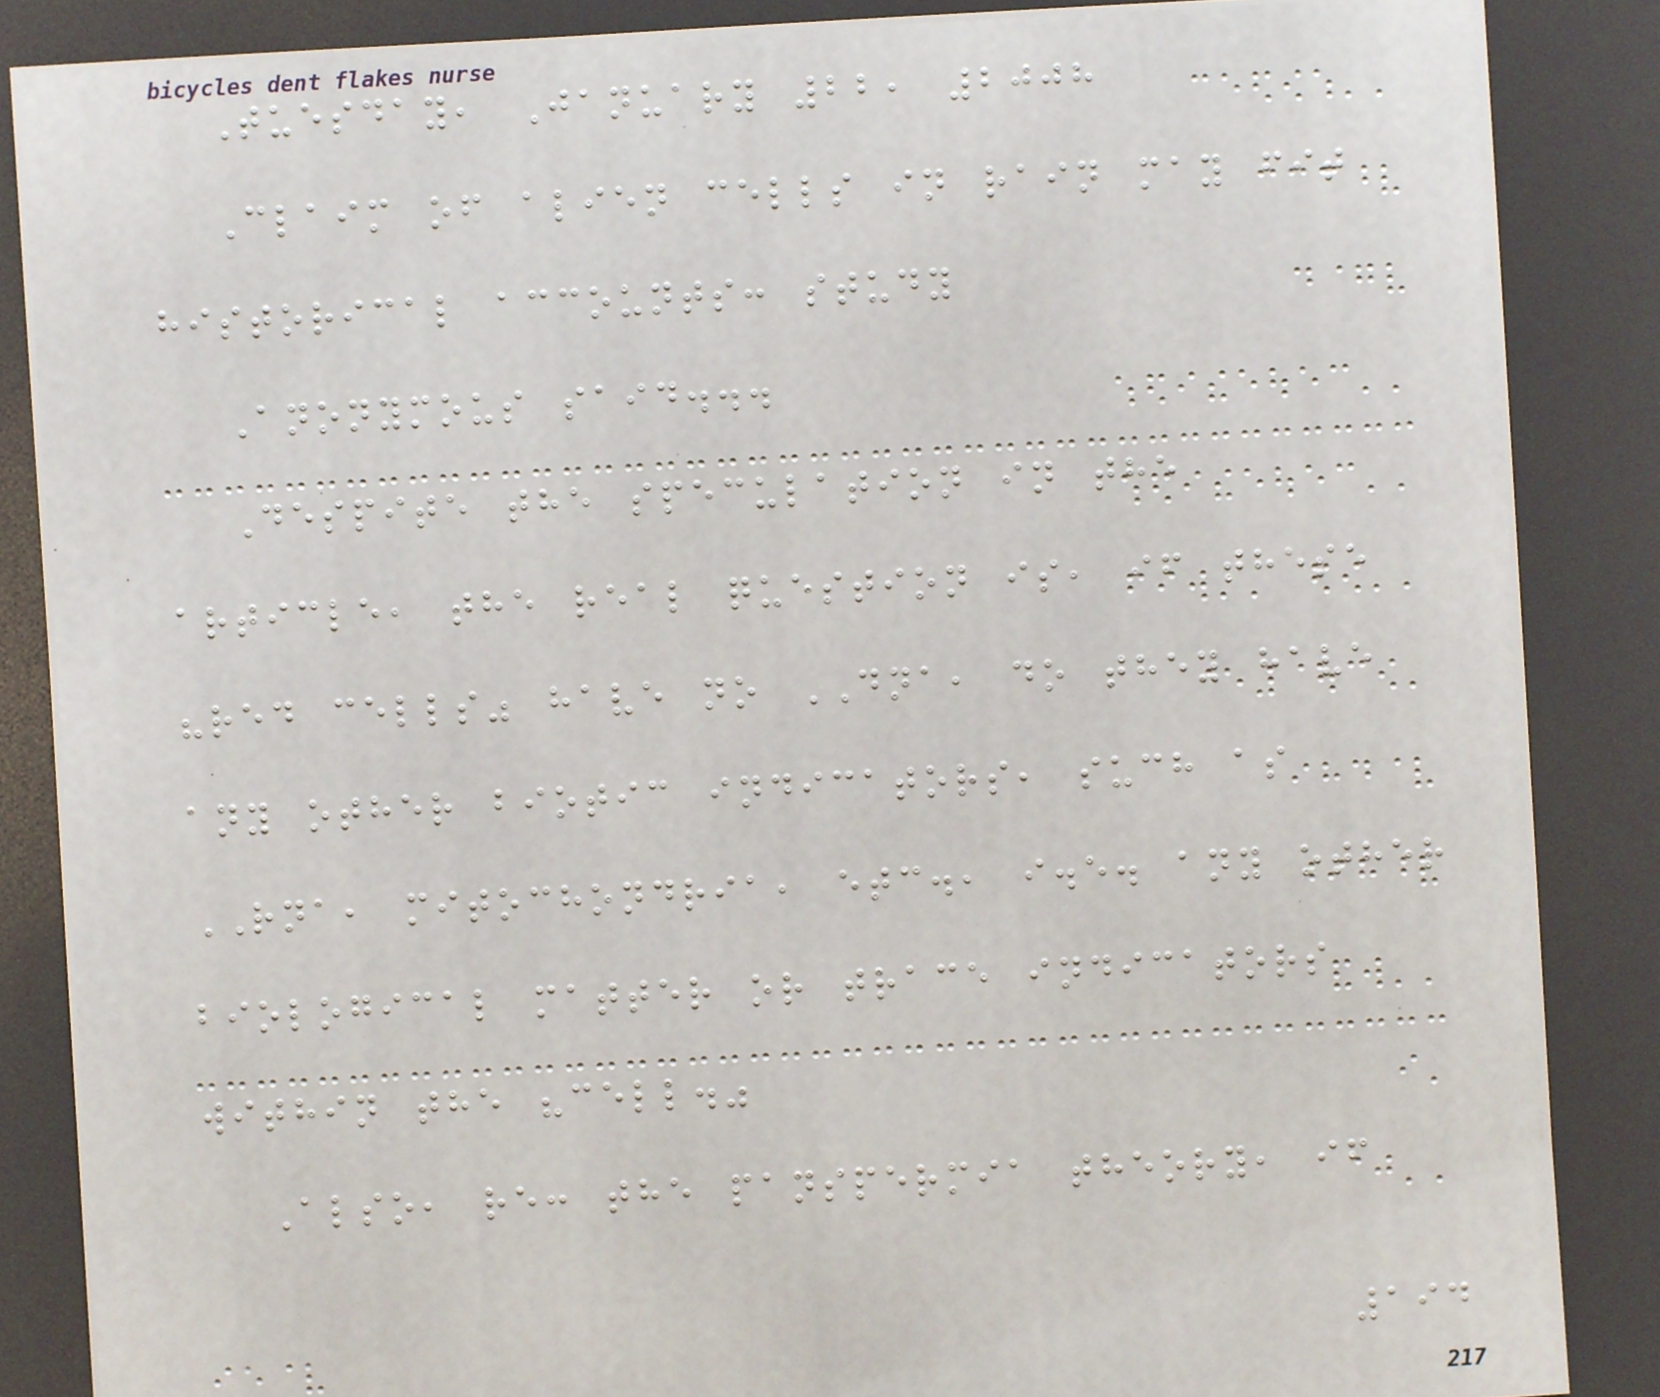Tuesday, January 22, 2008
Claim of alien cells in rain may fit
historical accounts: study
Anonymous said...
Despite the speculation in the
article, the real question is, if these
"red cells" have no DNA, do they have
any other biotic indicators, such as
RNA, mitochondria, etc., i.e. any other
biological matter or trace indicators
within the "cell."
Also, re: the panspermia theory, if
194
